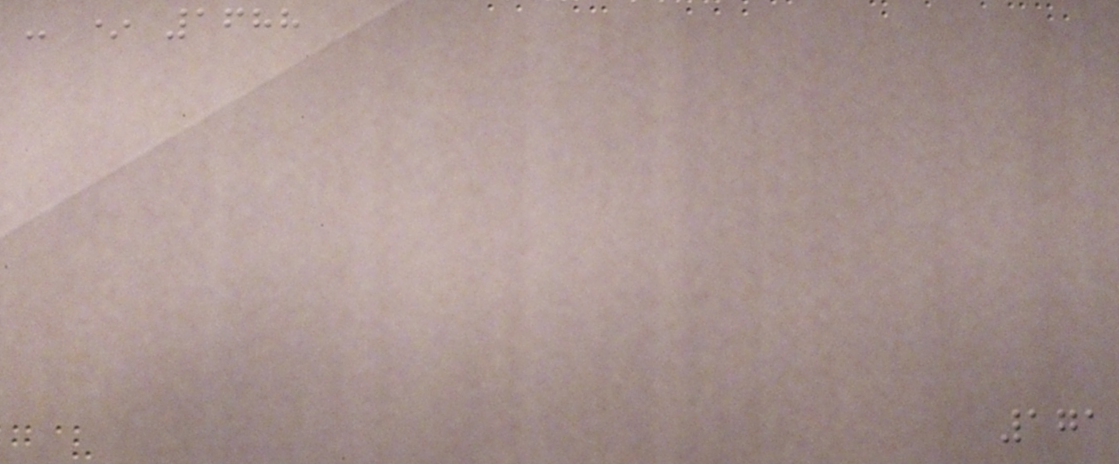- * 1688
171
